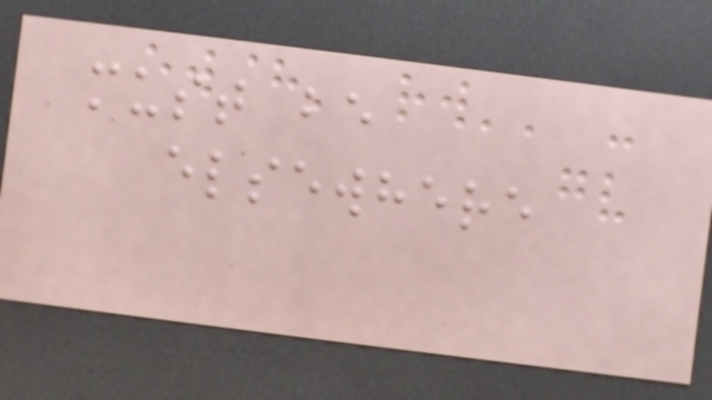must be
elsewhere
